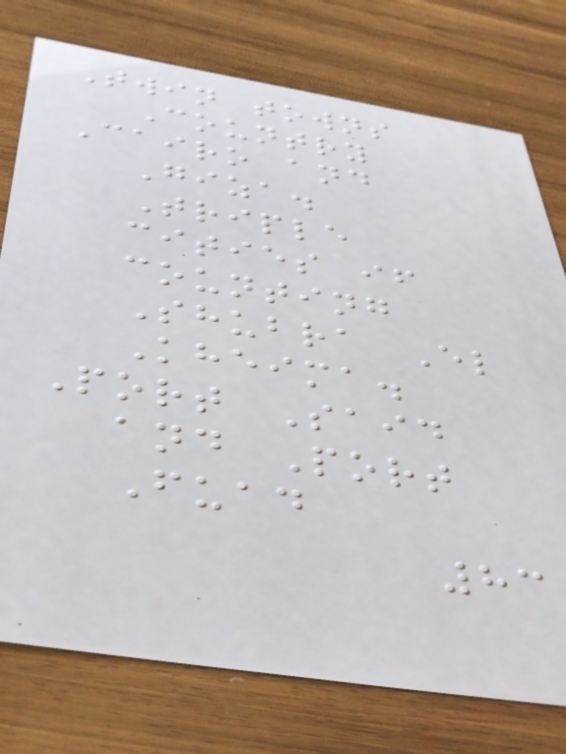Twin towns
Country
Cairo and
Giza.
Triple
cities if
counting
Shubra El
Kheima.
Port Said
and Port
Fuad
83
